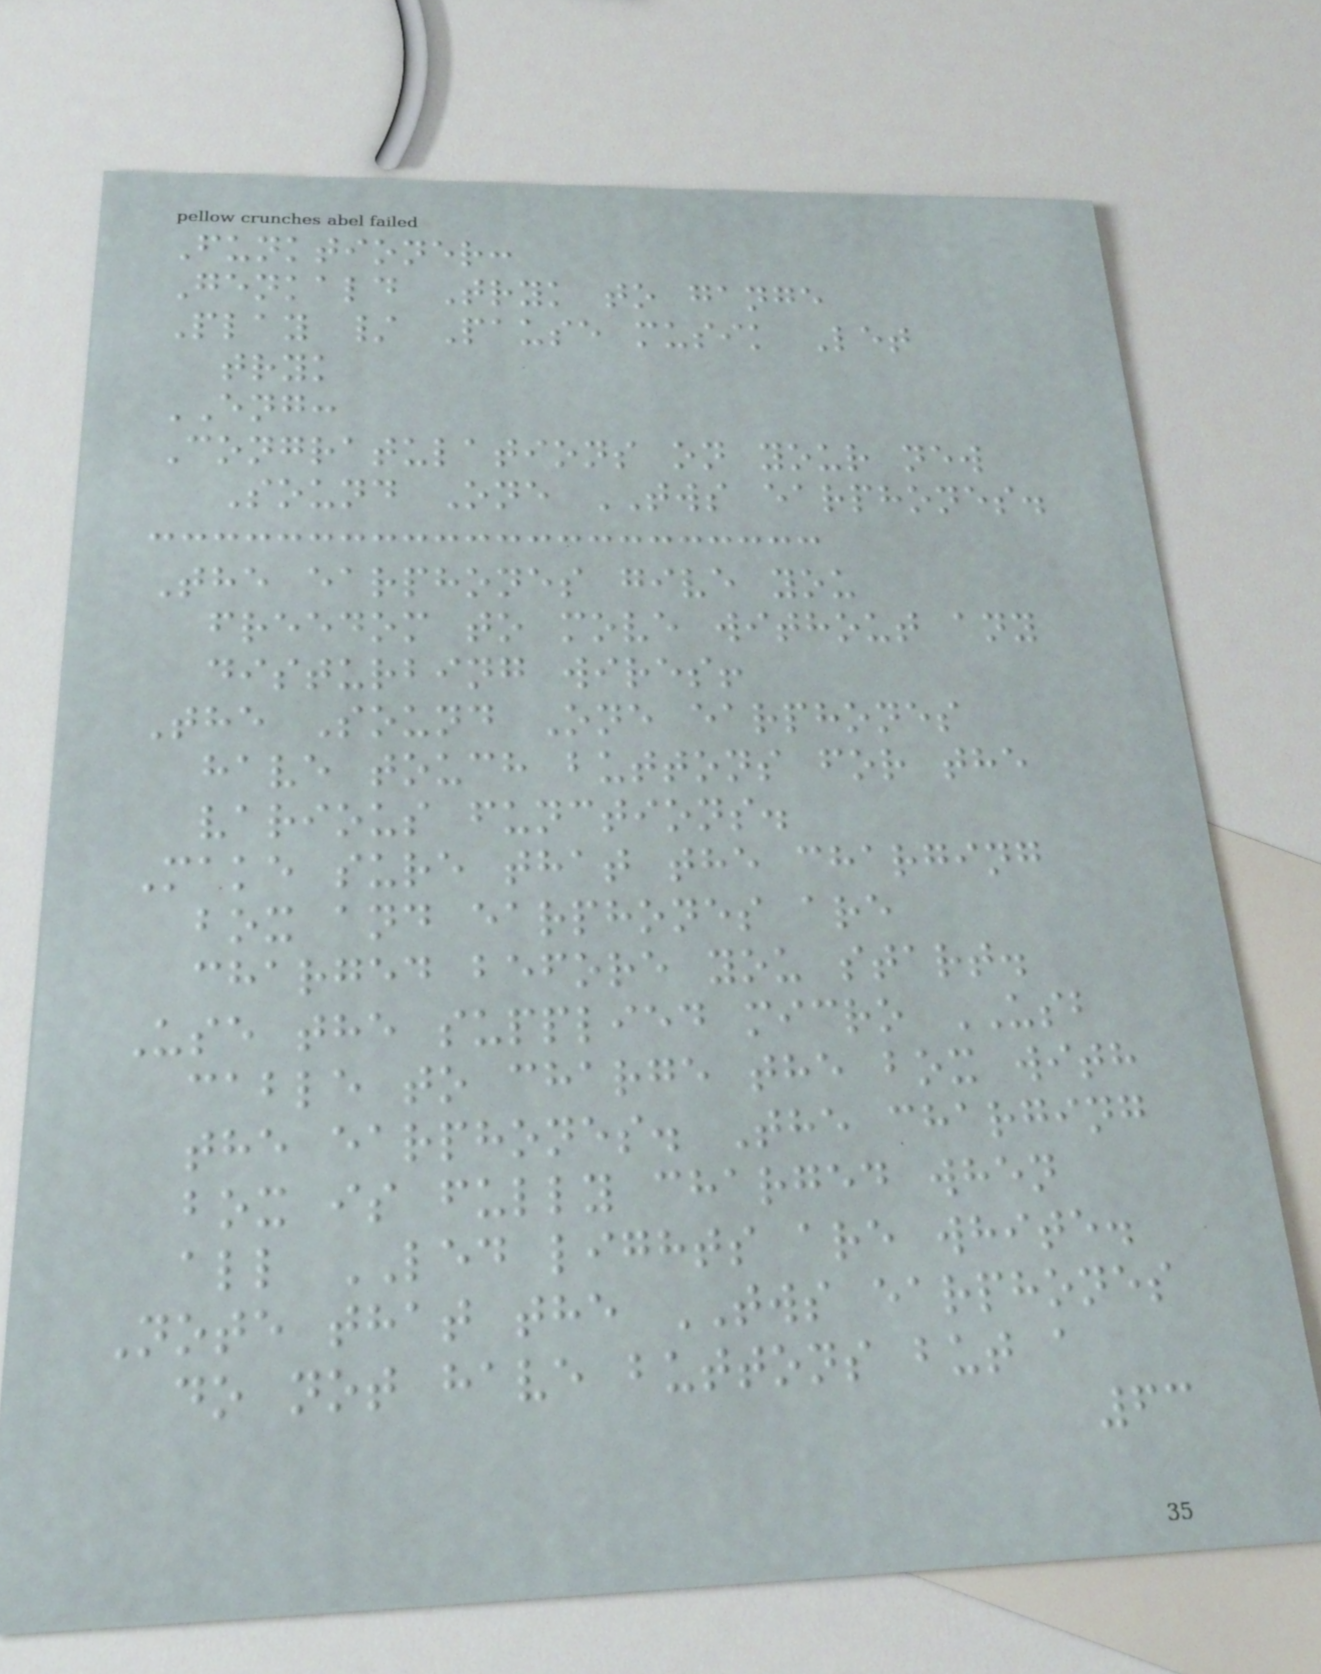Funktioner:
Genkald Tryk to gange
Play / Pause musik Let
tryk
ENG:
Congratulations on your new
Sound One TWS earphones.
The earphones give you
freedom to move without any
disturbing wires!
The Sound One earphones
have touch buttons for the
various functions.
Make sure that the charging
box and earphones are
charged before you start.
Use the supplied micro USB
cable to charge the box with
the earphones. The charging
box is fully charged when
all LED lights are white.
Note that the TWS earphones
do not have buttons but a
63
